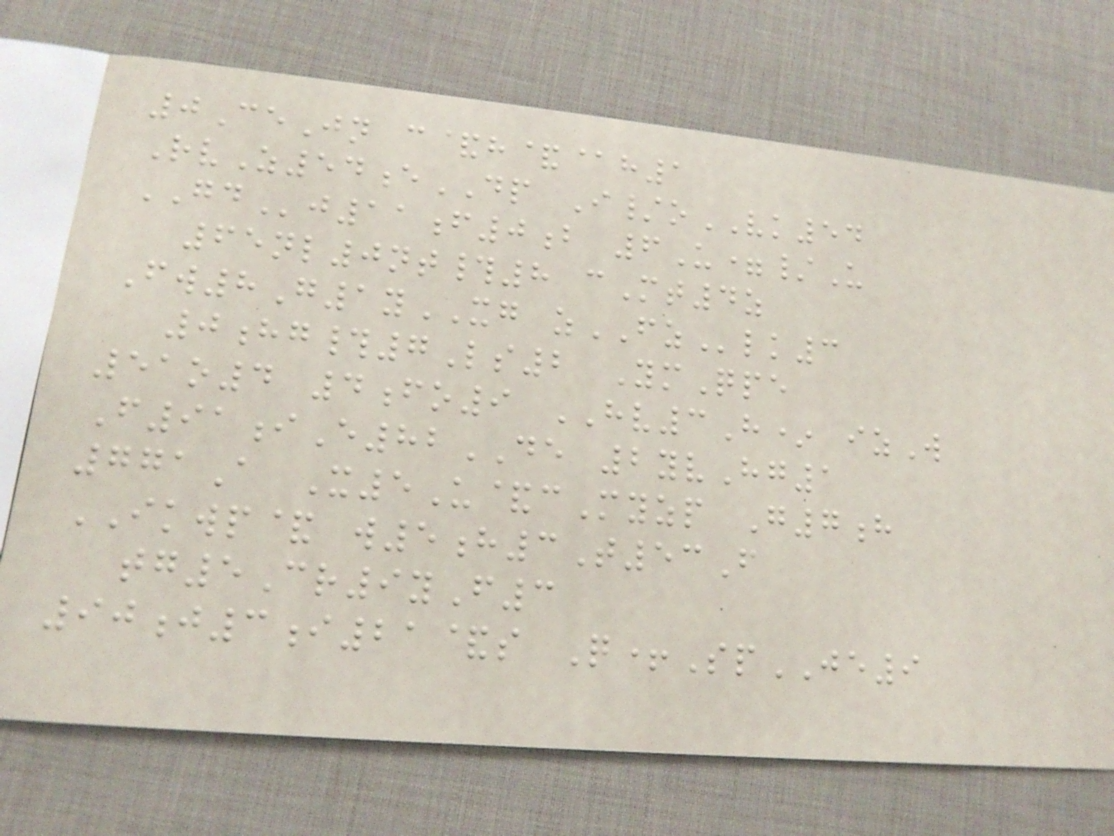0CeJn c&h&@h1
RvZ54eDP I/oVK54
GDj11f0b 6U=/U
65nl0nt#8 cMt4z
Fw8G1yXG zFZlk3
0hg#7Ls2 YmQpe
51o4 4fo9 HV3H* izW
F91iE82DE 2yvHg1
771A X5U&cMyzp G7h
IKWP& w5h3T53F
tg5Cr9yF3
90j3i21&s Q+SpJE9
